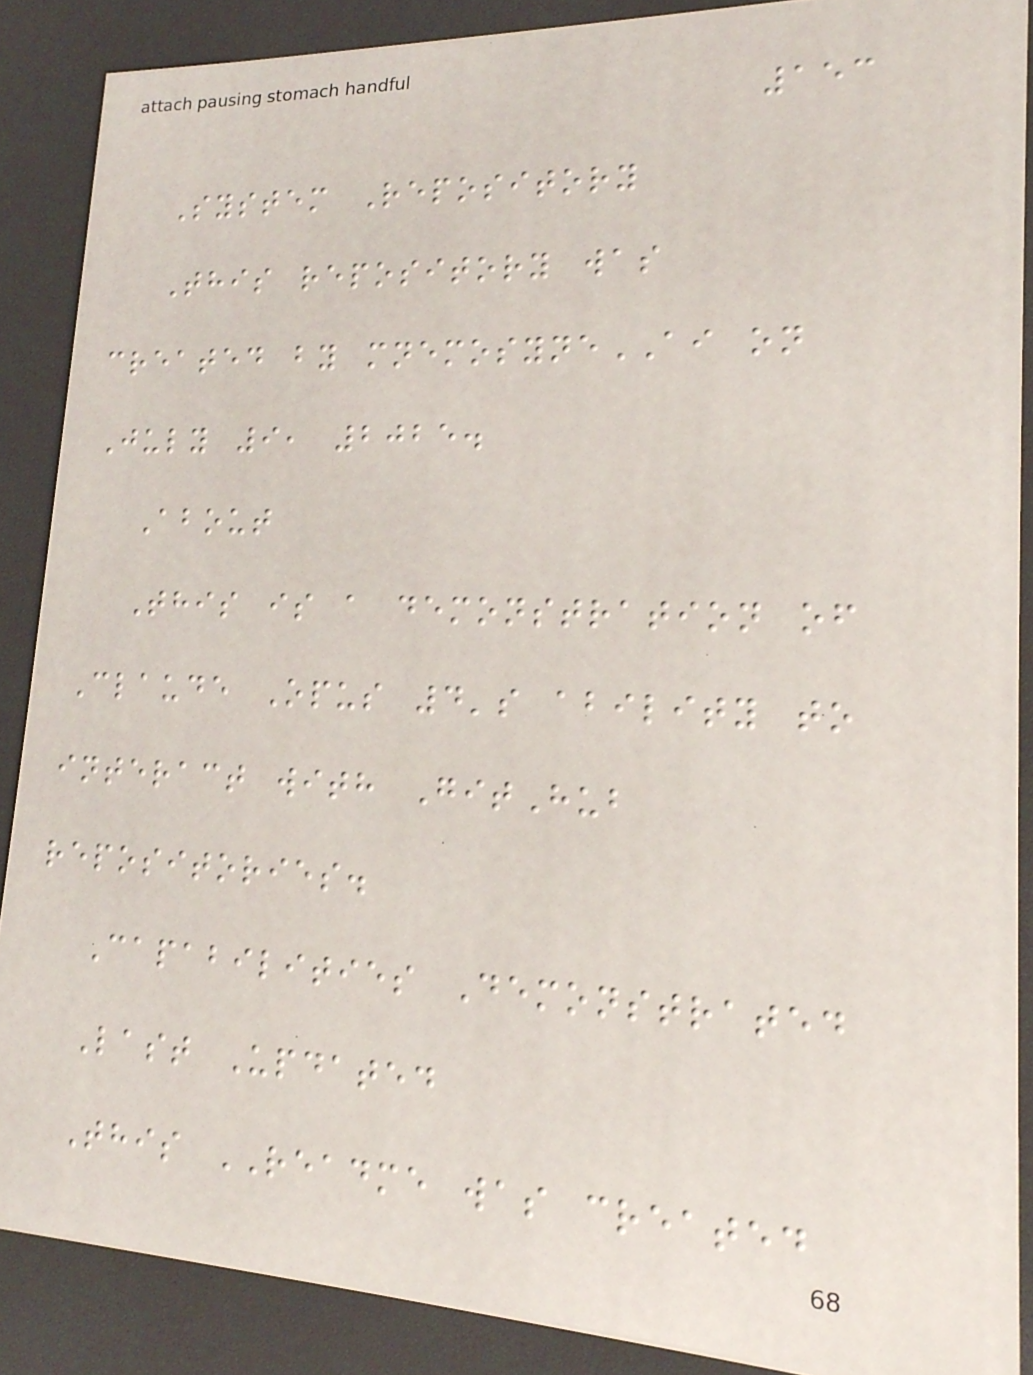153
System Repository
This repository was
created by mnemosyneAI on
July 9, 2025.
About
This is a demonstration of
Claude Opus 4's ability to
interact with GitHub
repositories.
Capabilities Demonstrated
Last Updated
This README was created
